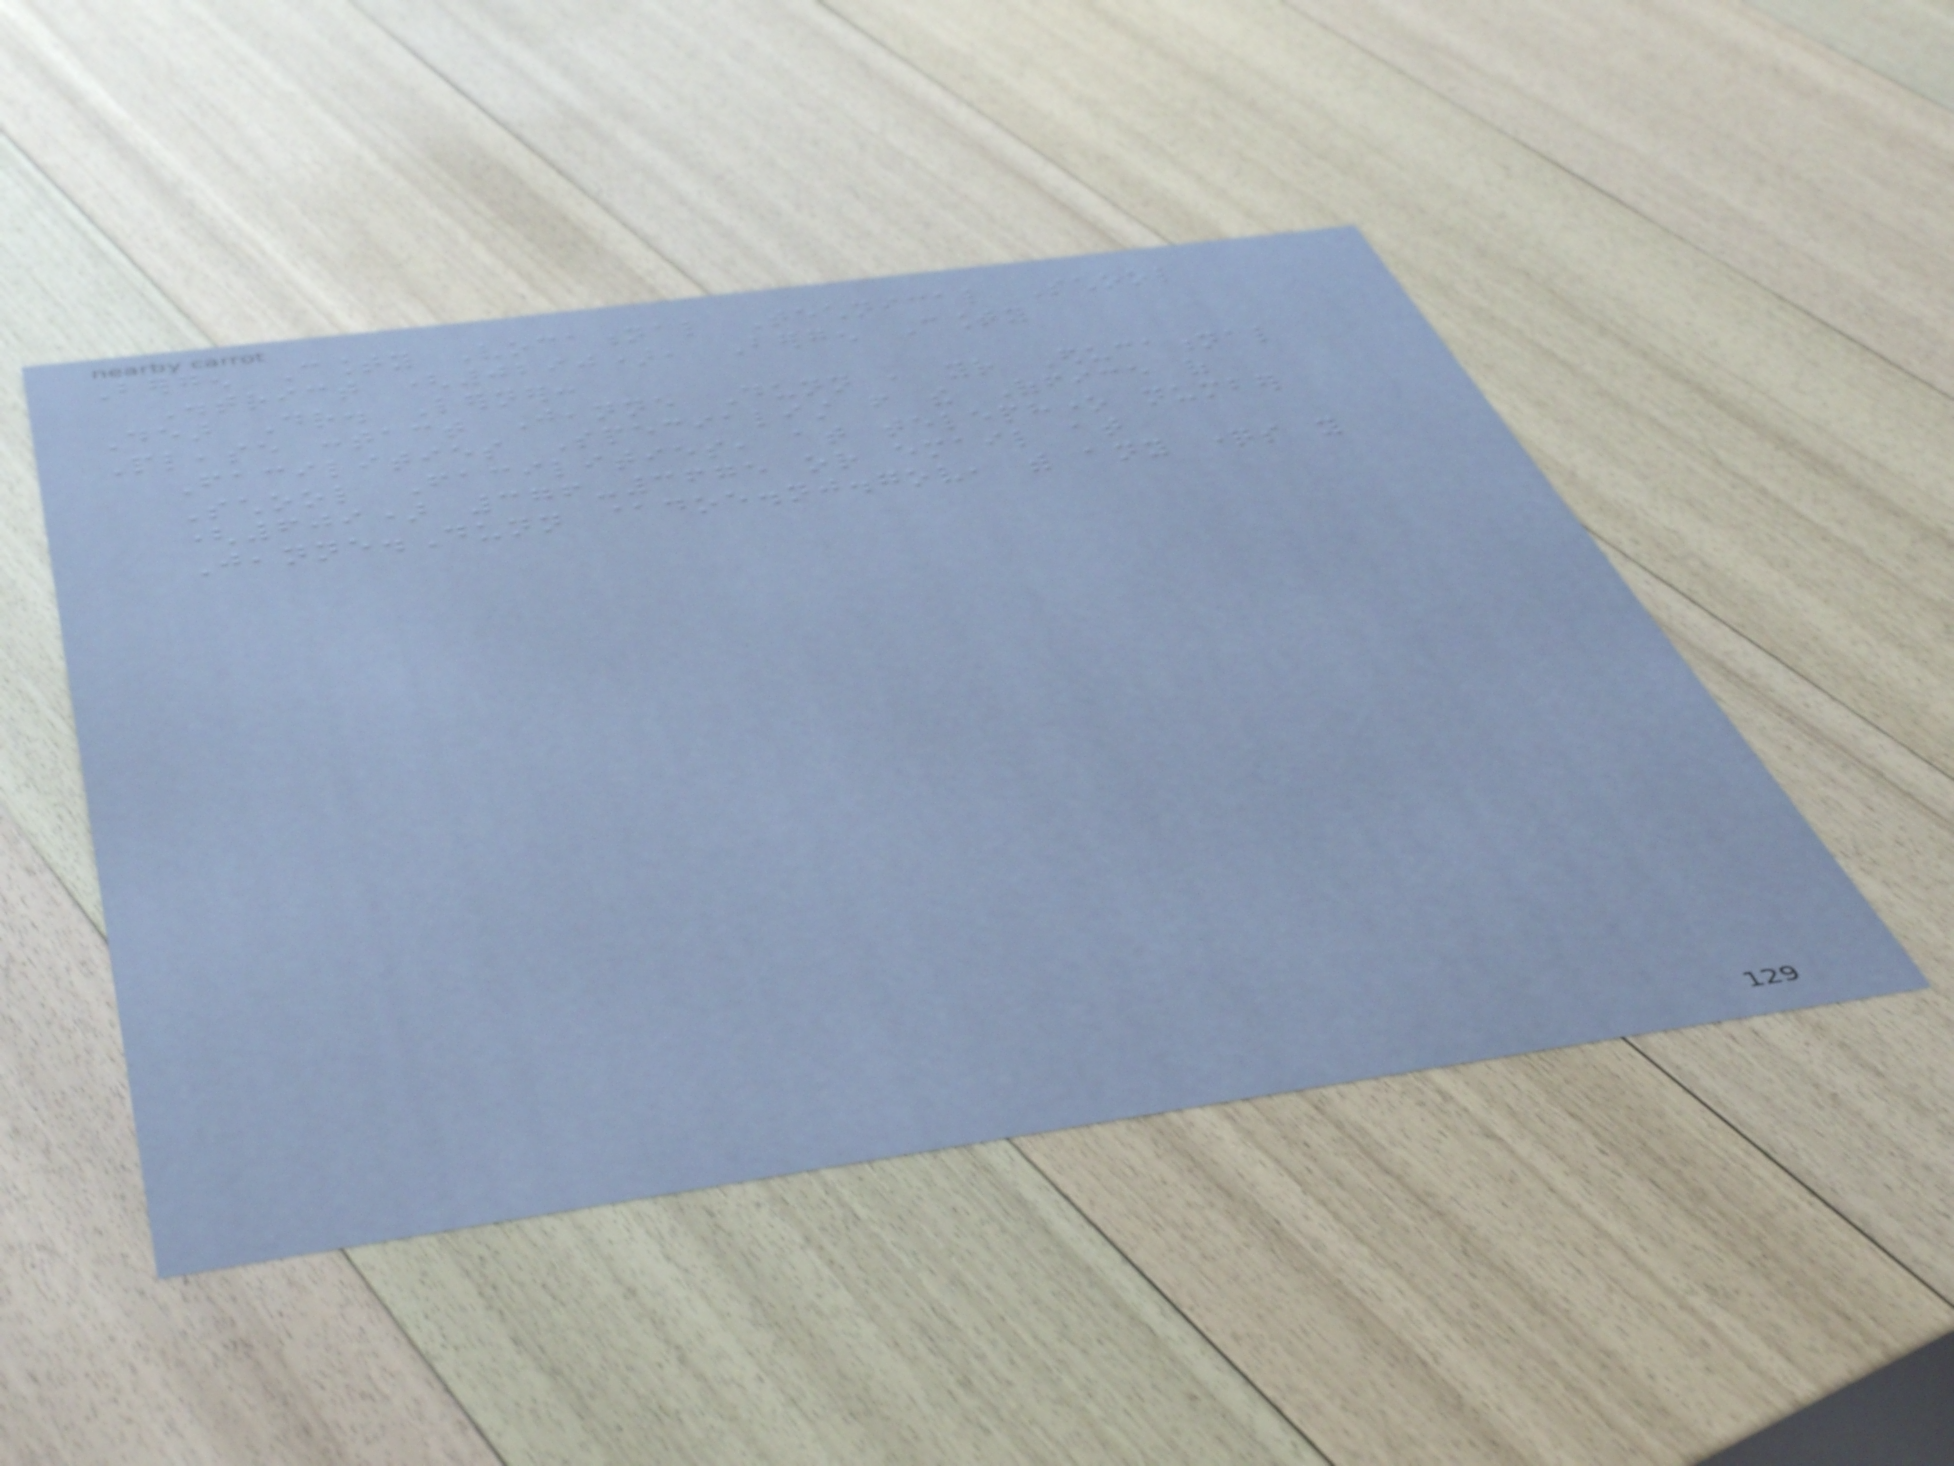Bergen County Vocational Technical School
District (0290), Bergen County
Dear Dr. Lerner:
Please contact Jeanne Dunn , your Educational
Facilities Specialist from the Office of
School Facilities, at telephone number
(609) 376-3675 or email at
Jeanne.Dunn @doe.nj.gov, with any questions you
